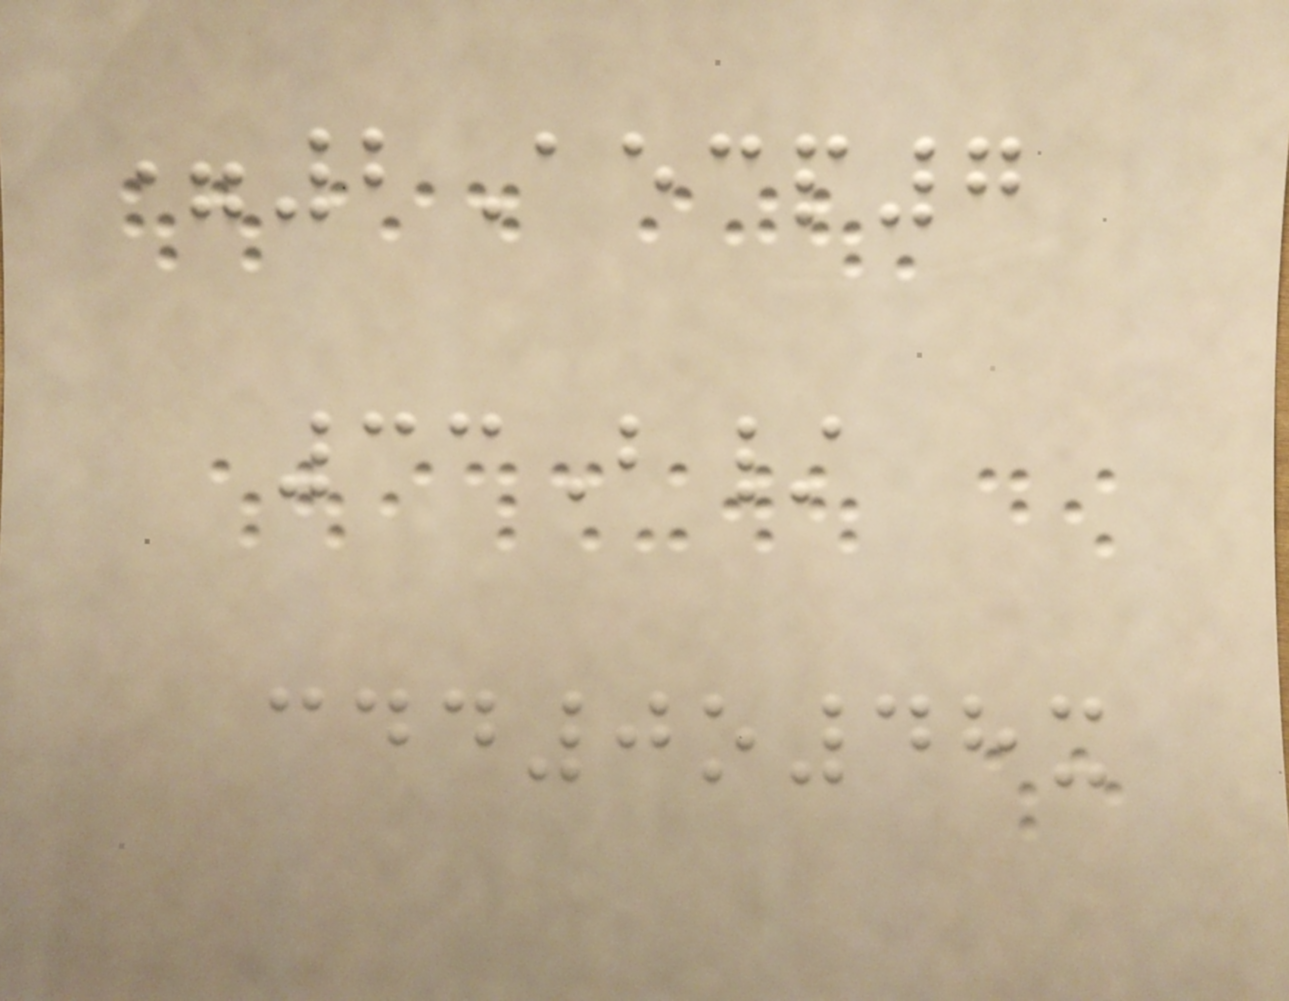=2Aecp7
33B/
cdd0o48x
